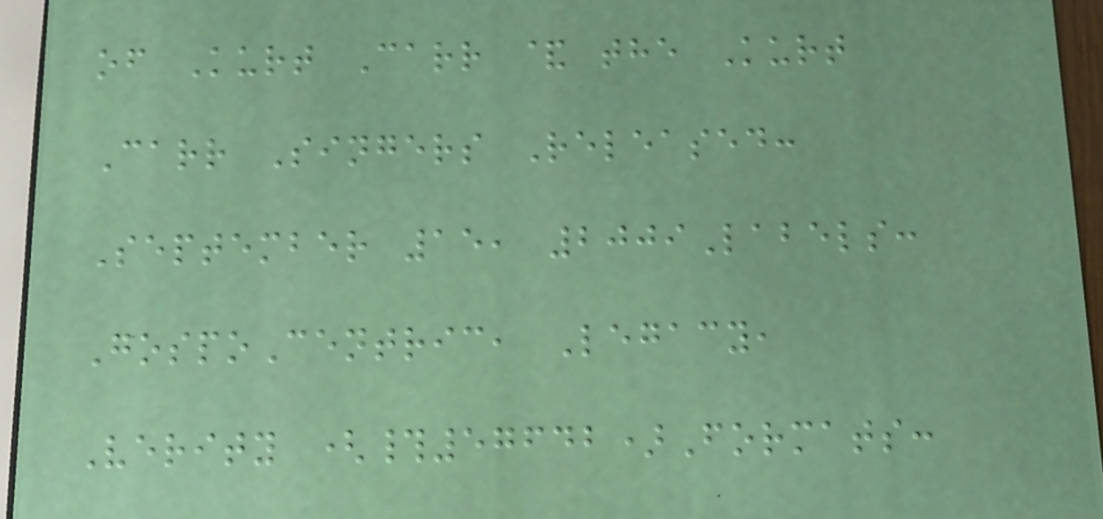of Kurt Carr & the Kurt
Carr Singers Released:
September 15, 2009Labels:
GospoCentric, Legacy,
Verity (#57642)Formats:
